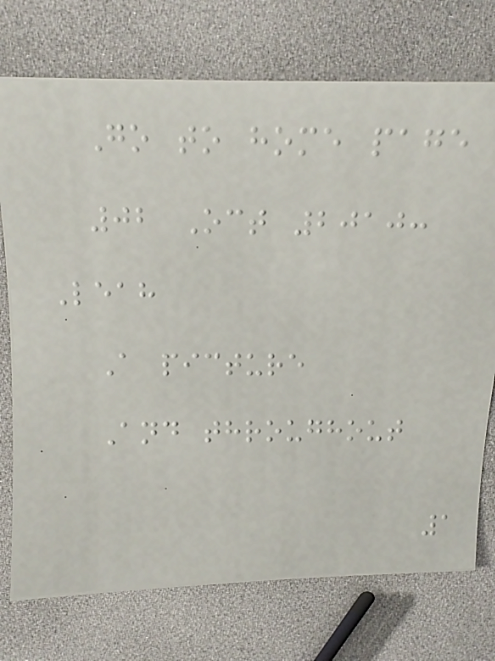Go to home page
02 Oct 2010:
Leah
A picture
And throughout
1
